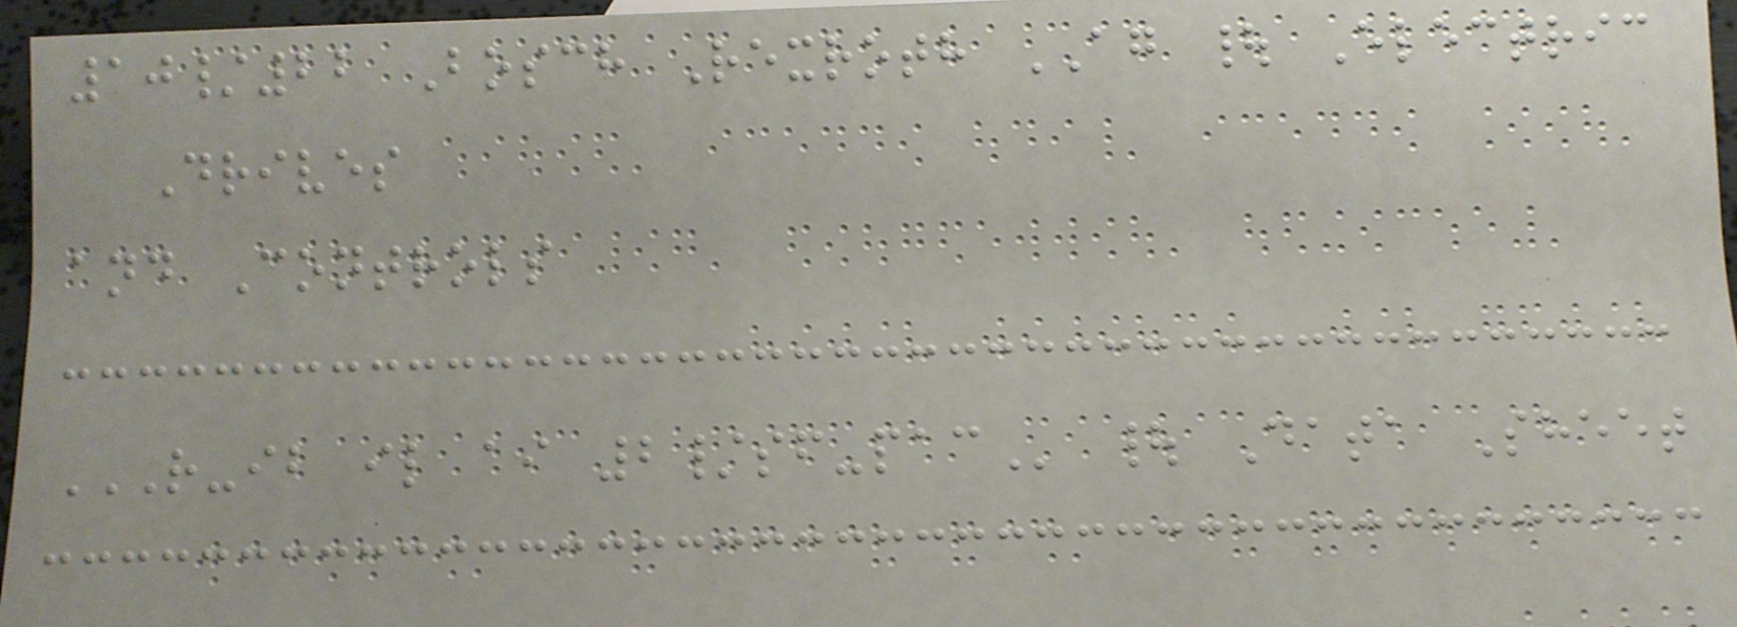10/22 Bosch Rexroth AG | Electric
Drives
and Controls
R-IB IL AI 2/SF-PAC | Data Sheet
